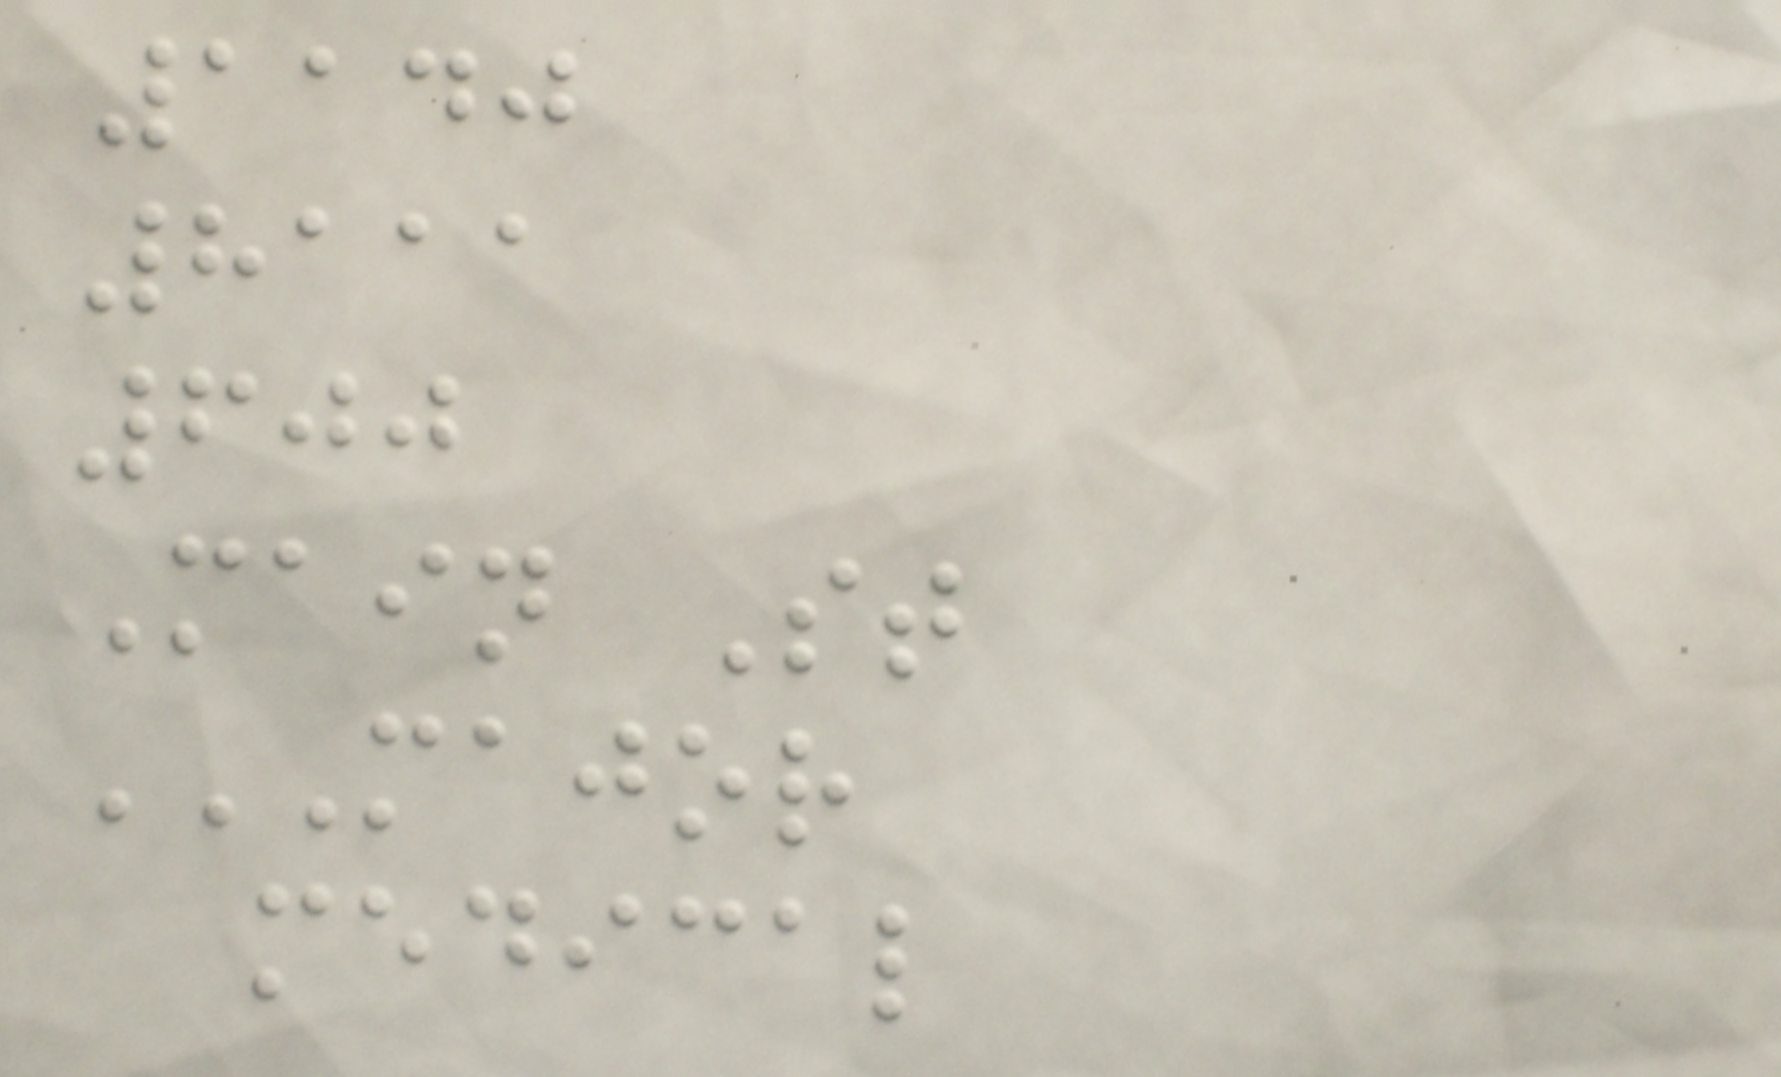1140
8111
600
Main St
MAJOR
MEDICAL
